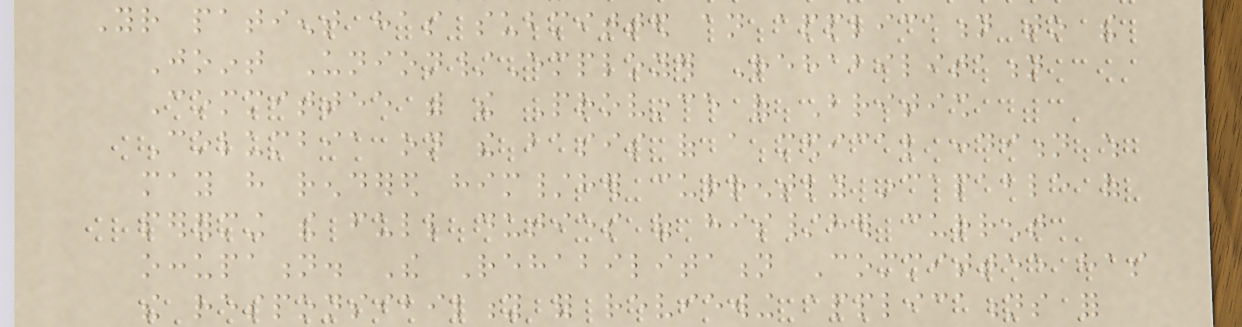Your patient has submitted an application to the
Joint Union/Employer Rehabilitation
Committee with the Province of British
Columbia on the basis of a medical condition which
may have rendered him/her currently incapable of
performing the full duties of his/her current
occupation. The Rehabilitation Committee has
the responsibility for reviewing applications for
